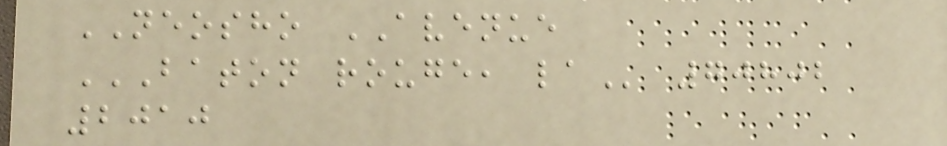NEOSHO AVENUE
BATON ROUGE, LA 70802
2010
